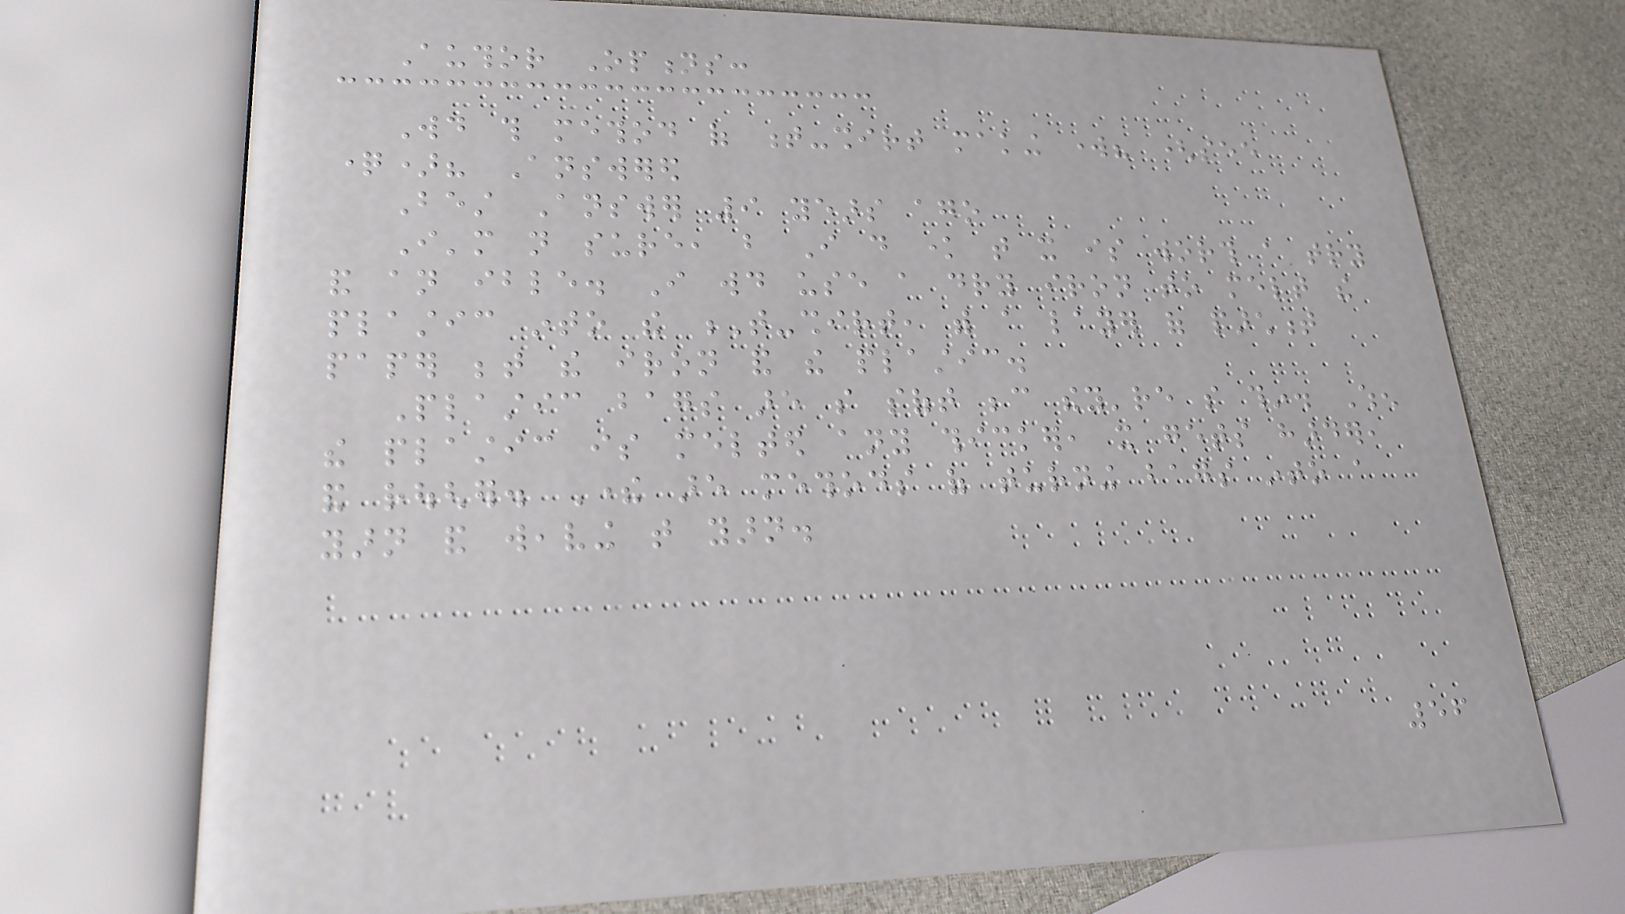Author Options:
Would this method of t-shirt making work? (see
question)? Answered
Best Answer 9 years ago
I'm not sure, but I do know that it is worth a try
and an ible. I would use a dry iron to melt the
plastic into the T-shirt, with a layer of parchment
paper between the iron and the plastic.
Plastic bags are so soft because they're so thin. When
the plastic is melted any thicker, it gets harder,
and rougher. There are methods of turning bags into a
yarn and weaving that yarn.
56
